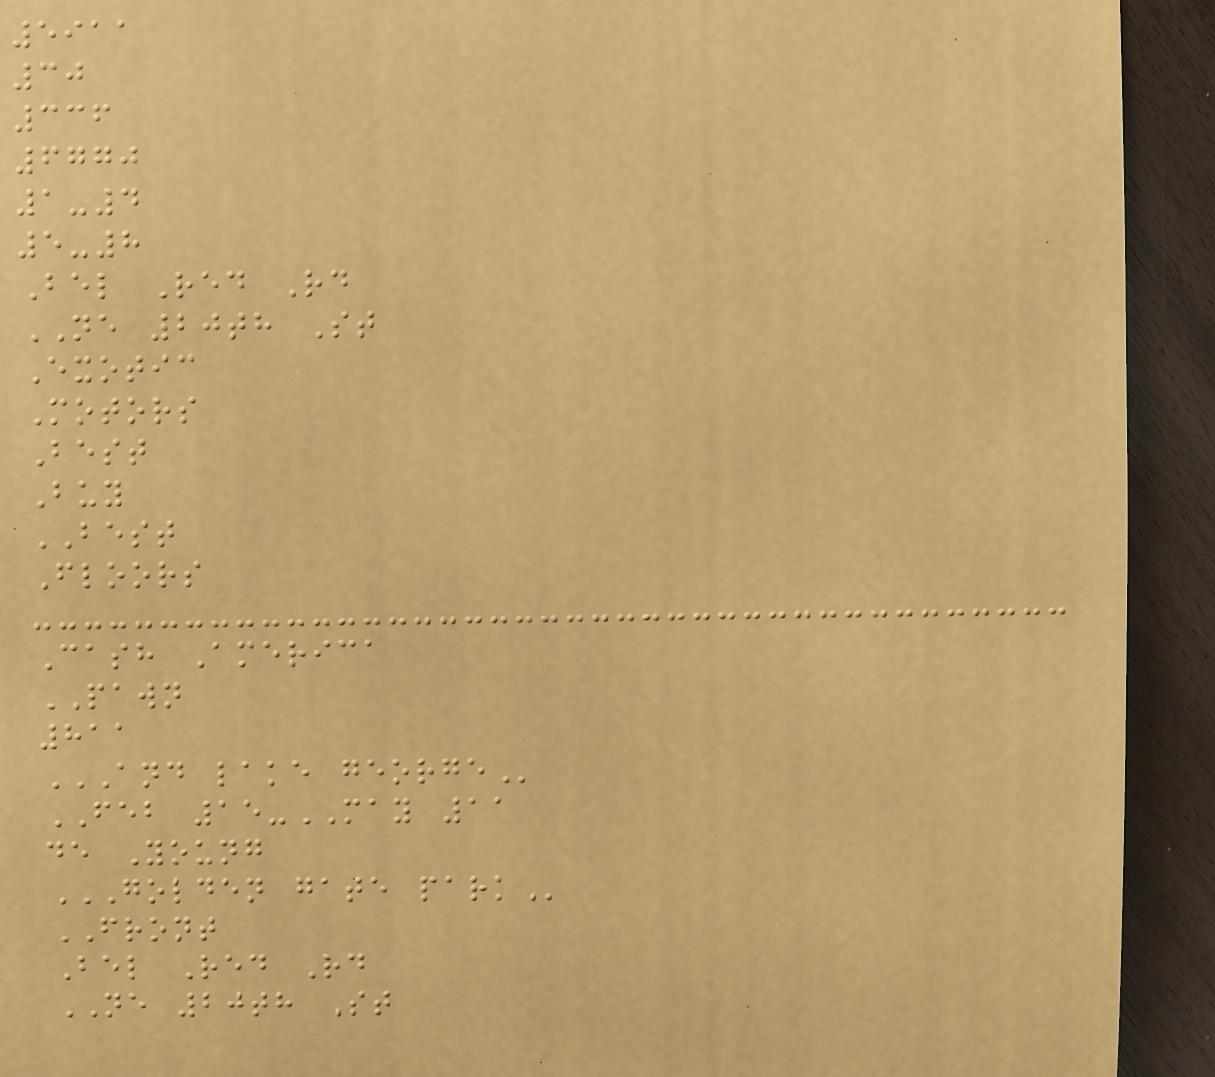5911
30
336
6770
1-4
5-8
Bel Red Rd
NE 20th St
Exotic
Motors
Best
Buy
BEST
Floors
Cash America
PAWN
811
AND LAKE GEORGE
FEB 15-MAY 11
de Young
GOLDEN GATE PARK
FRONT
Bel Red Rd
NE 20th St
